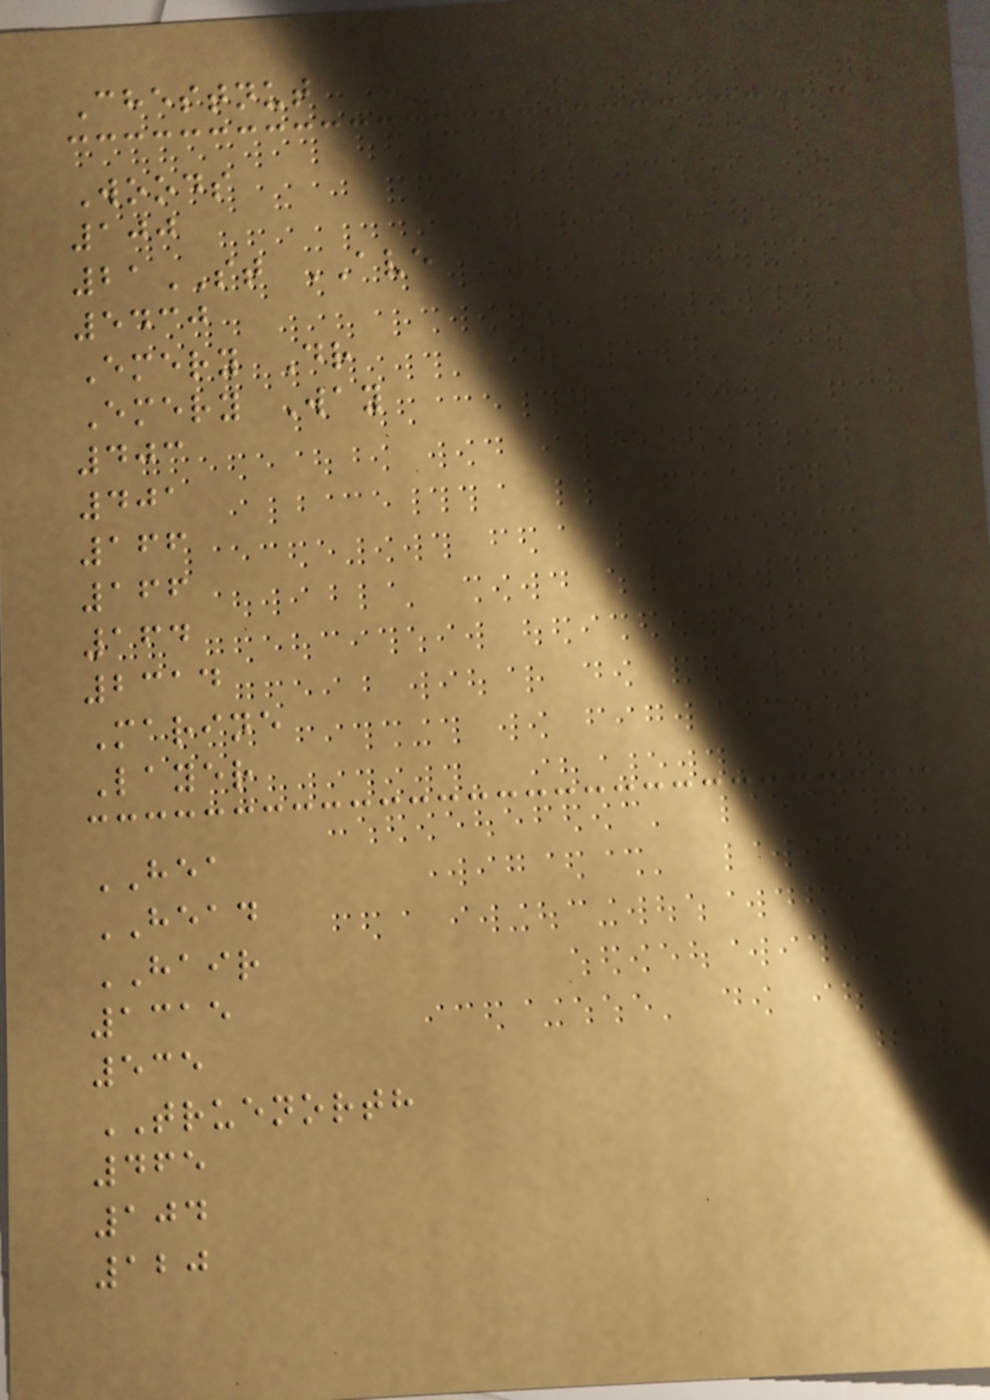Chestnut
Woods
100
21ST AVE
5430
Emery Dr
Emery Way
403
401
166
166
164
2314
Marine
Layer
HEA
HEAD
HAIR
1315
535
TRUENORTH
465
104
120
